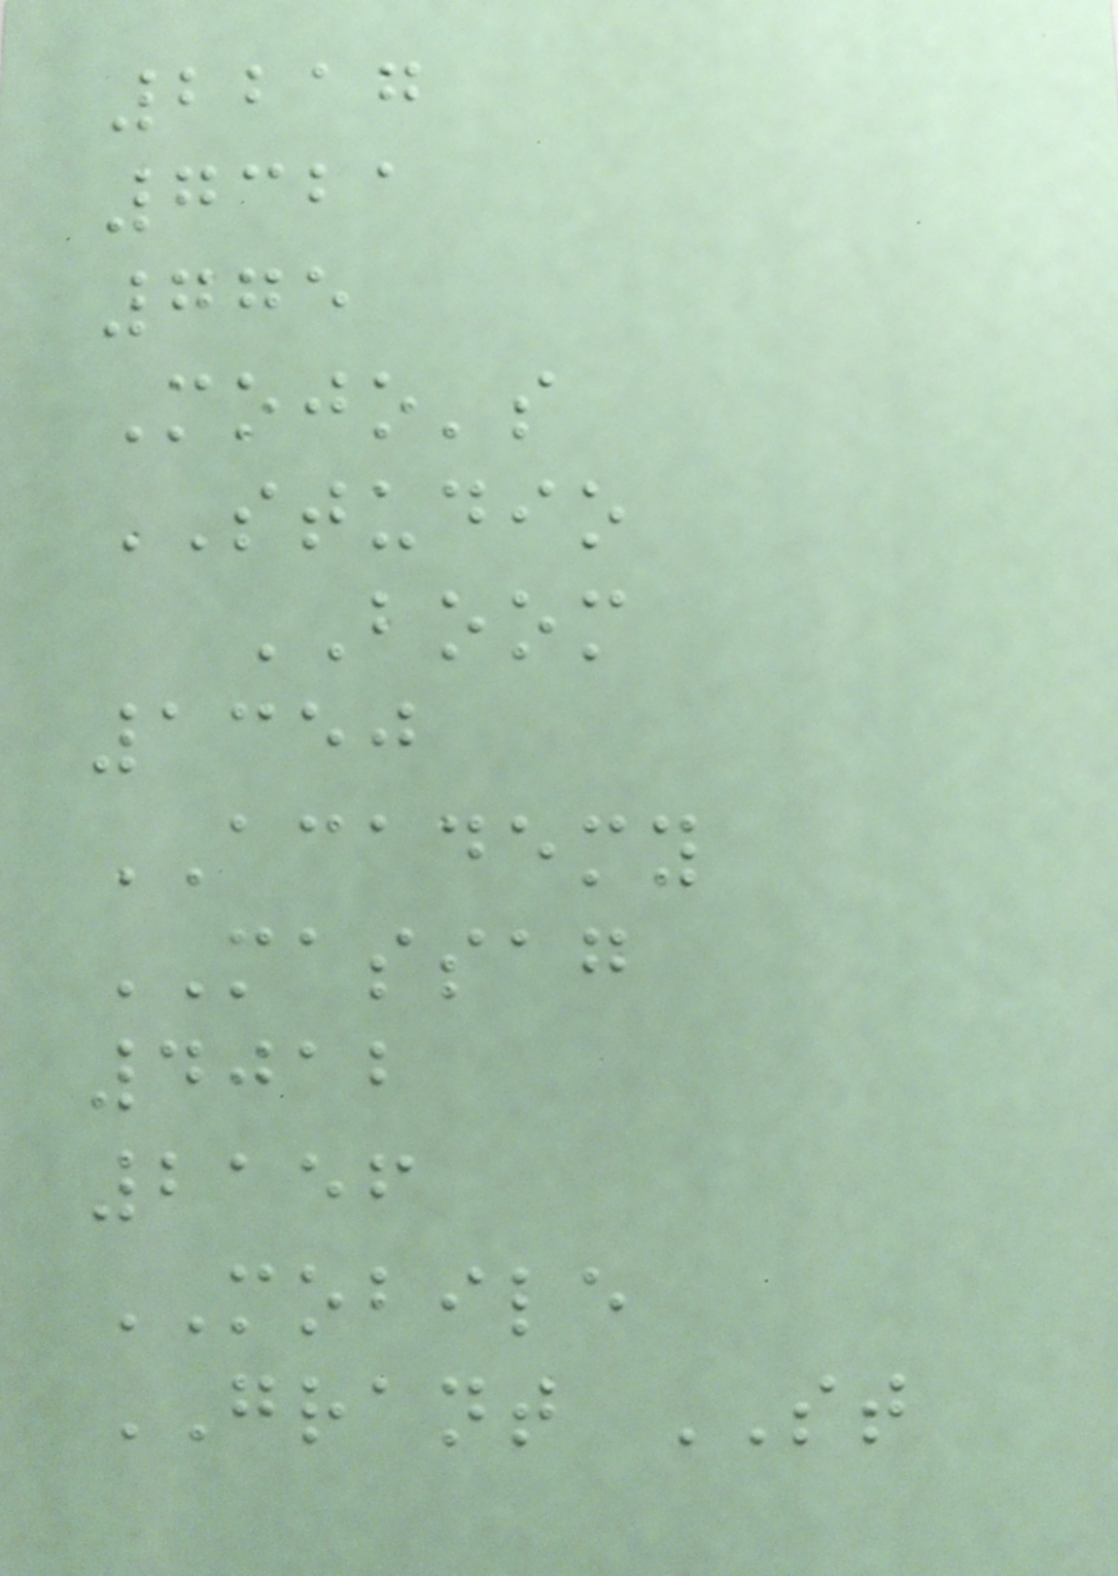2217
7321
775
Mojo's
STUDIO
BOOM
1350
ACADEMY
MASSAG
4012
2156
MOBILE
GRANT ST
